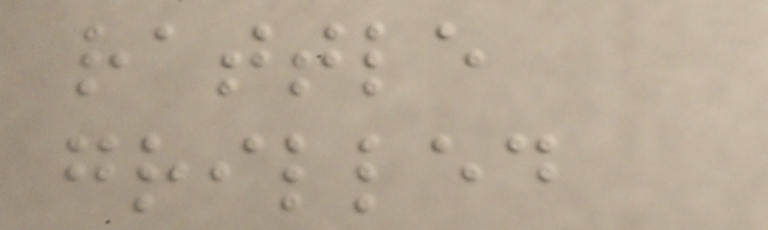rattle
grilled
